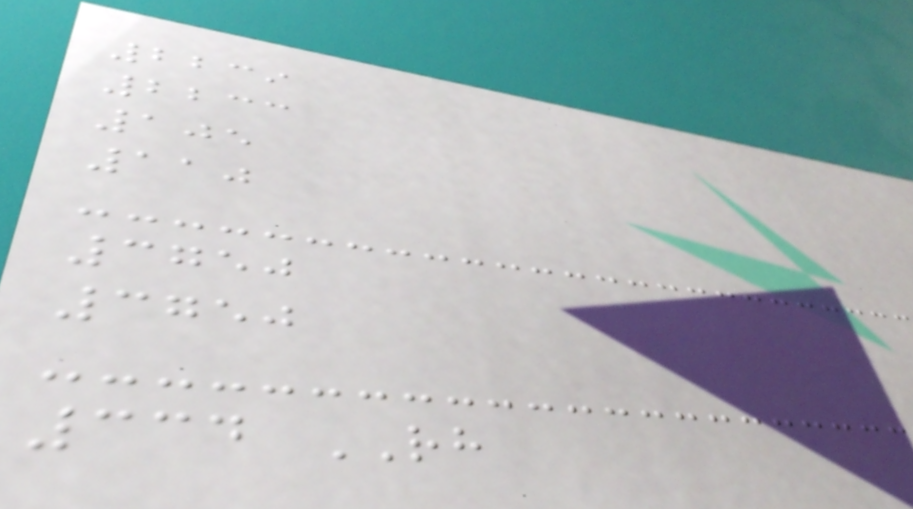2239
2233
105
110
3750
3750
334 RH
